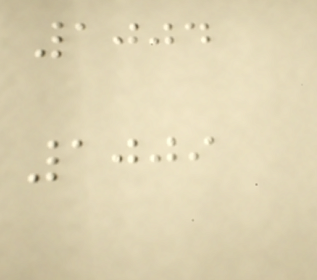1004
1009
